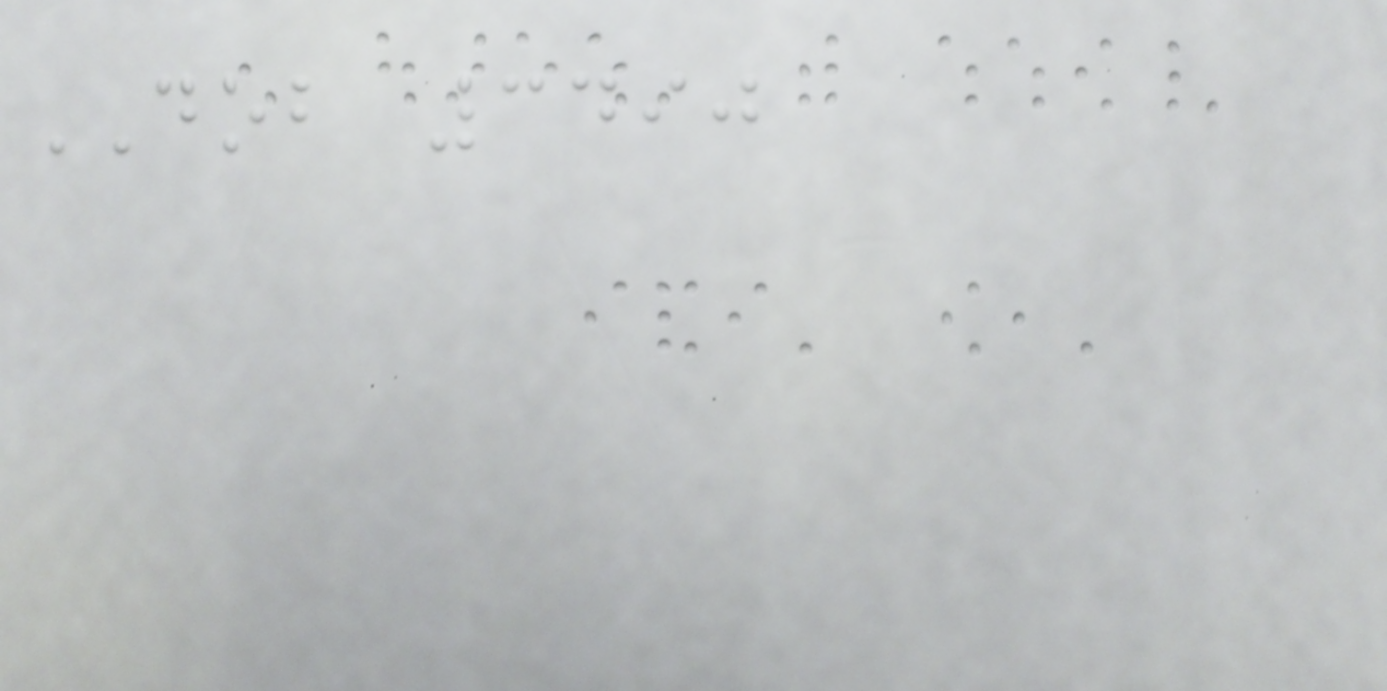DOB 3490
